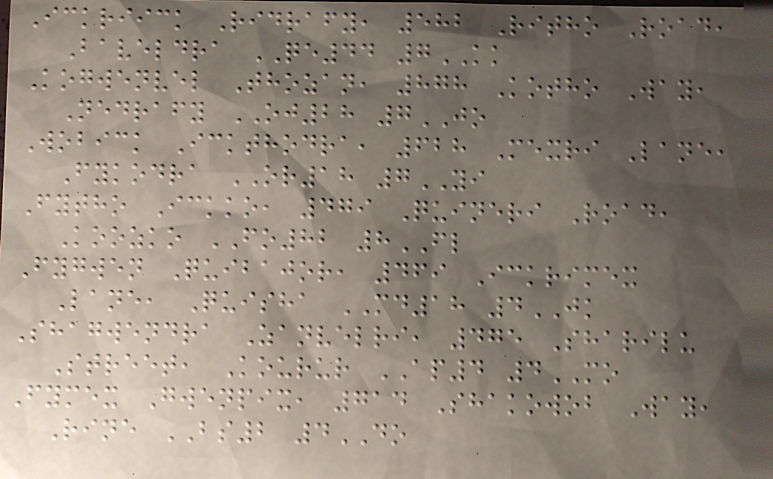Ickriick Ridrafy, 582 Ritho Road,
Baveldra QE44 7KK
Kogwenvel Thozan, 878 Kotho Way,
Nedrafy OJ28 7JO
Wobick Ickthodra, 628 Mexri Lane,
Fykodra OR18 7YI
Fytho Ickko, 479 Quineri Road,
Koozko FO82 8FL
Fygwen Quibajor, 469 Ickrimex
Lane, Quisha MD18 4JK
Shagwendra Zanvelri, 475 Sharilu
Street, Kourur AP4 4MO
Fymex Gwenpix, 714 Shakowob Way,
Rine BS2 4DO
